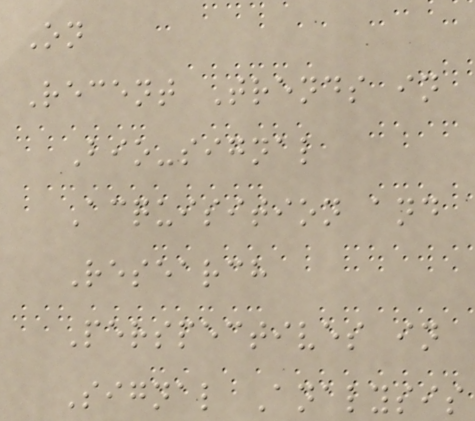On
Recent Trends in
Bio-signal
Acquisition and
Research
Perspectives in
Signal Analysis
